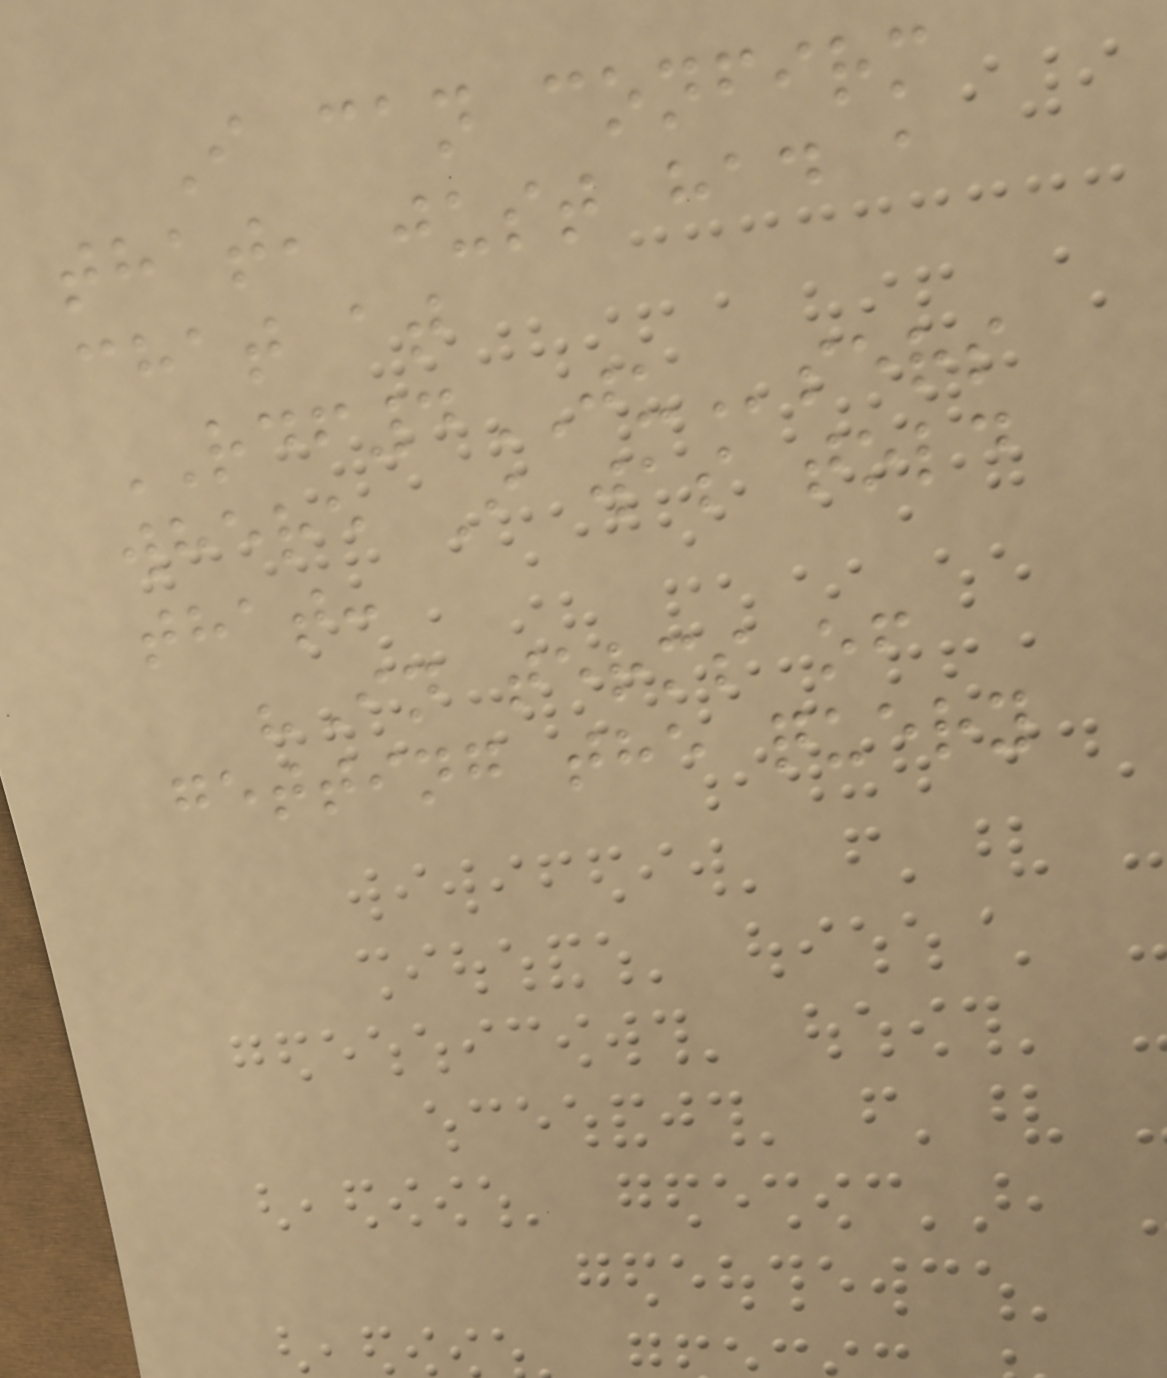I can confirm
that, just had a
chat at
RDF4JUsers
where I was told
that:
"In terms of
getting the query
